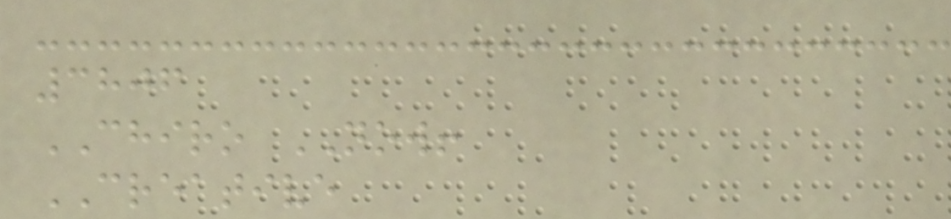3806
CHIRO NOW!
CREATIVE
